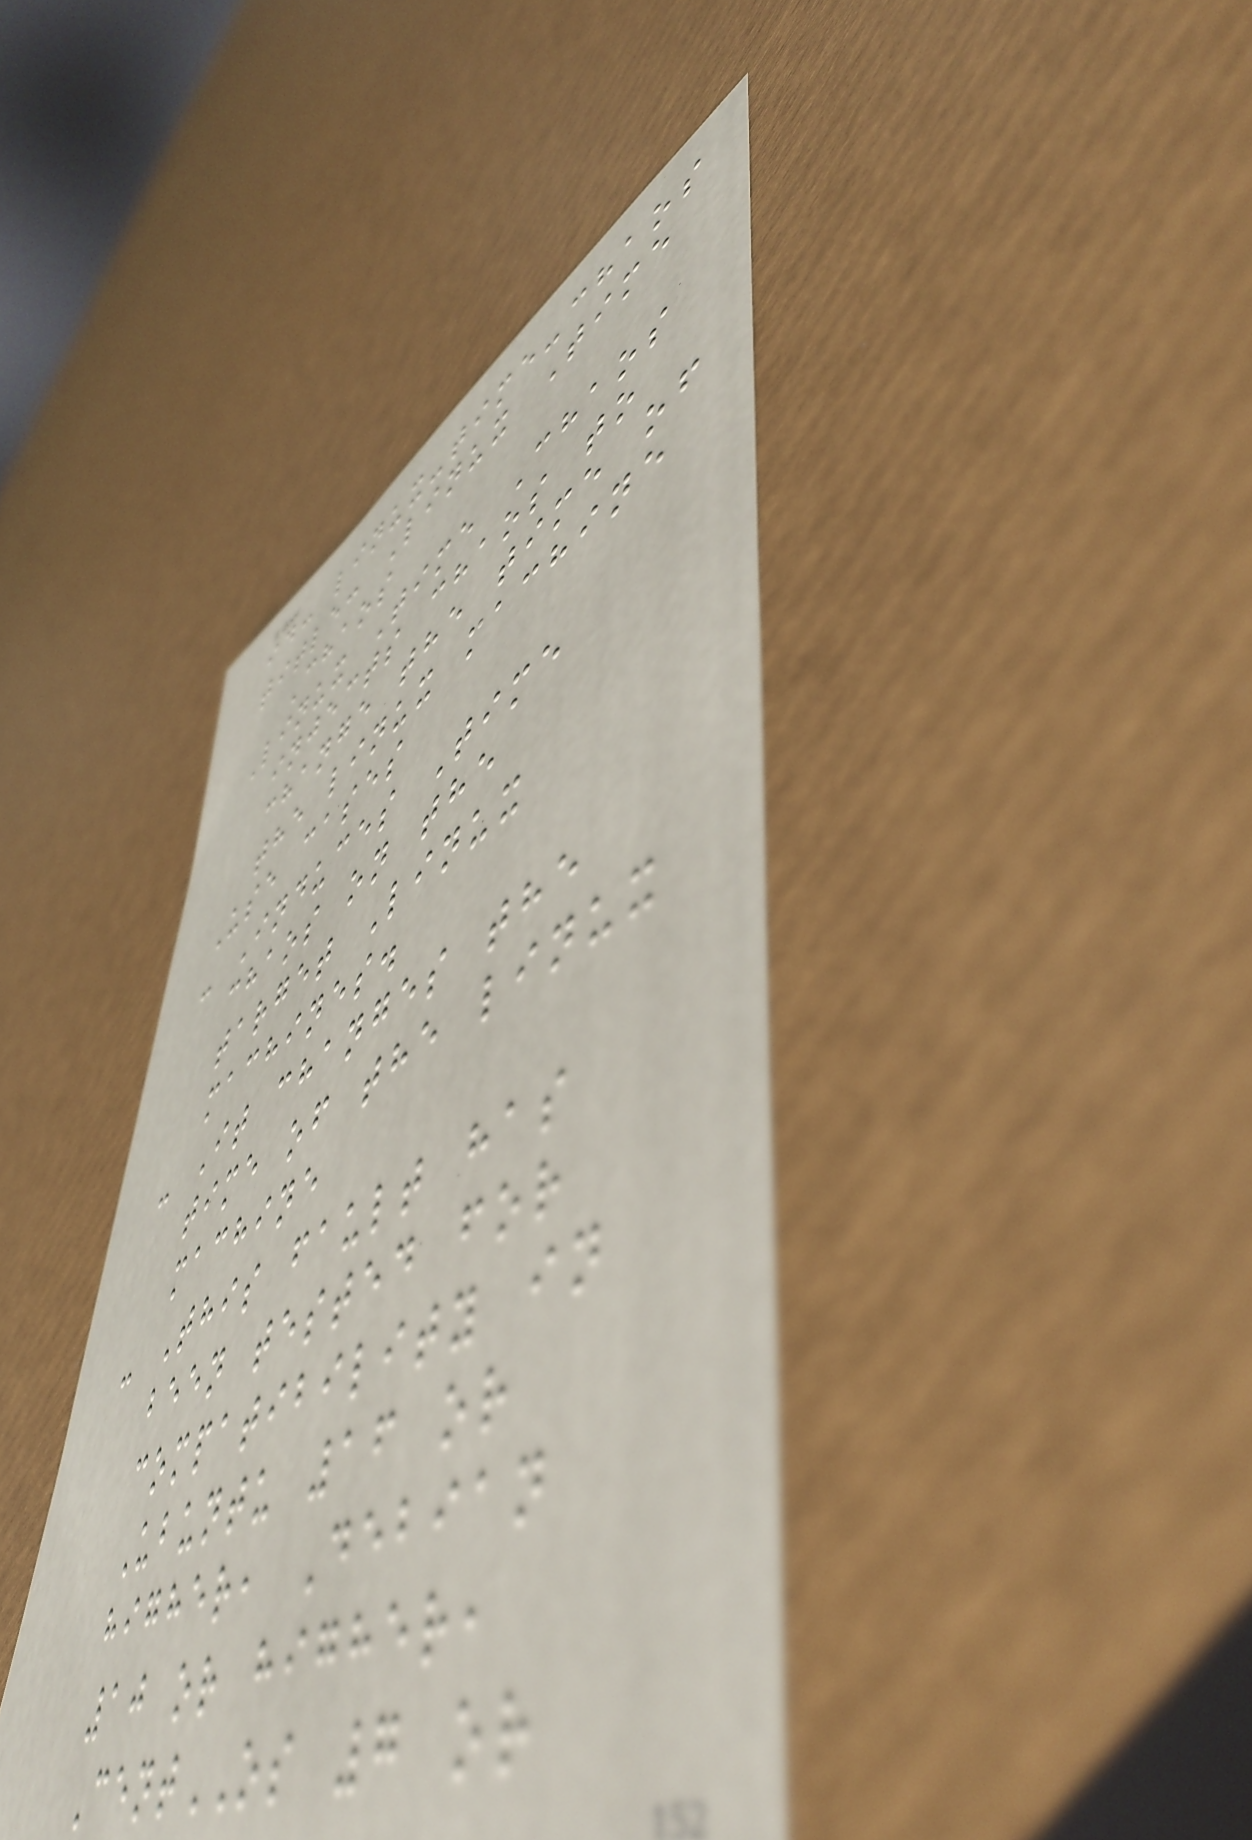id: linux-time-chaos
title: Linux Time
Chaos
Linux Time Chaos
injects chaos to
change the time of
the linux machine
Use cases
- Induces Time
chaos on the
target Linux
machines.
- It changes the
time of the linux
machine
- This fault has
been tested for
compatibility in
Ubuntu 16 or
higher, Debian
10 or higher,
CentOS 7 or
